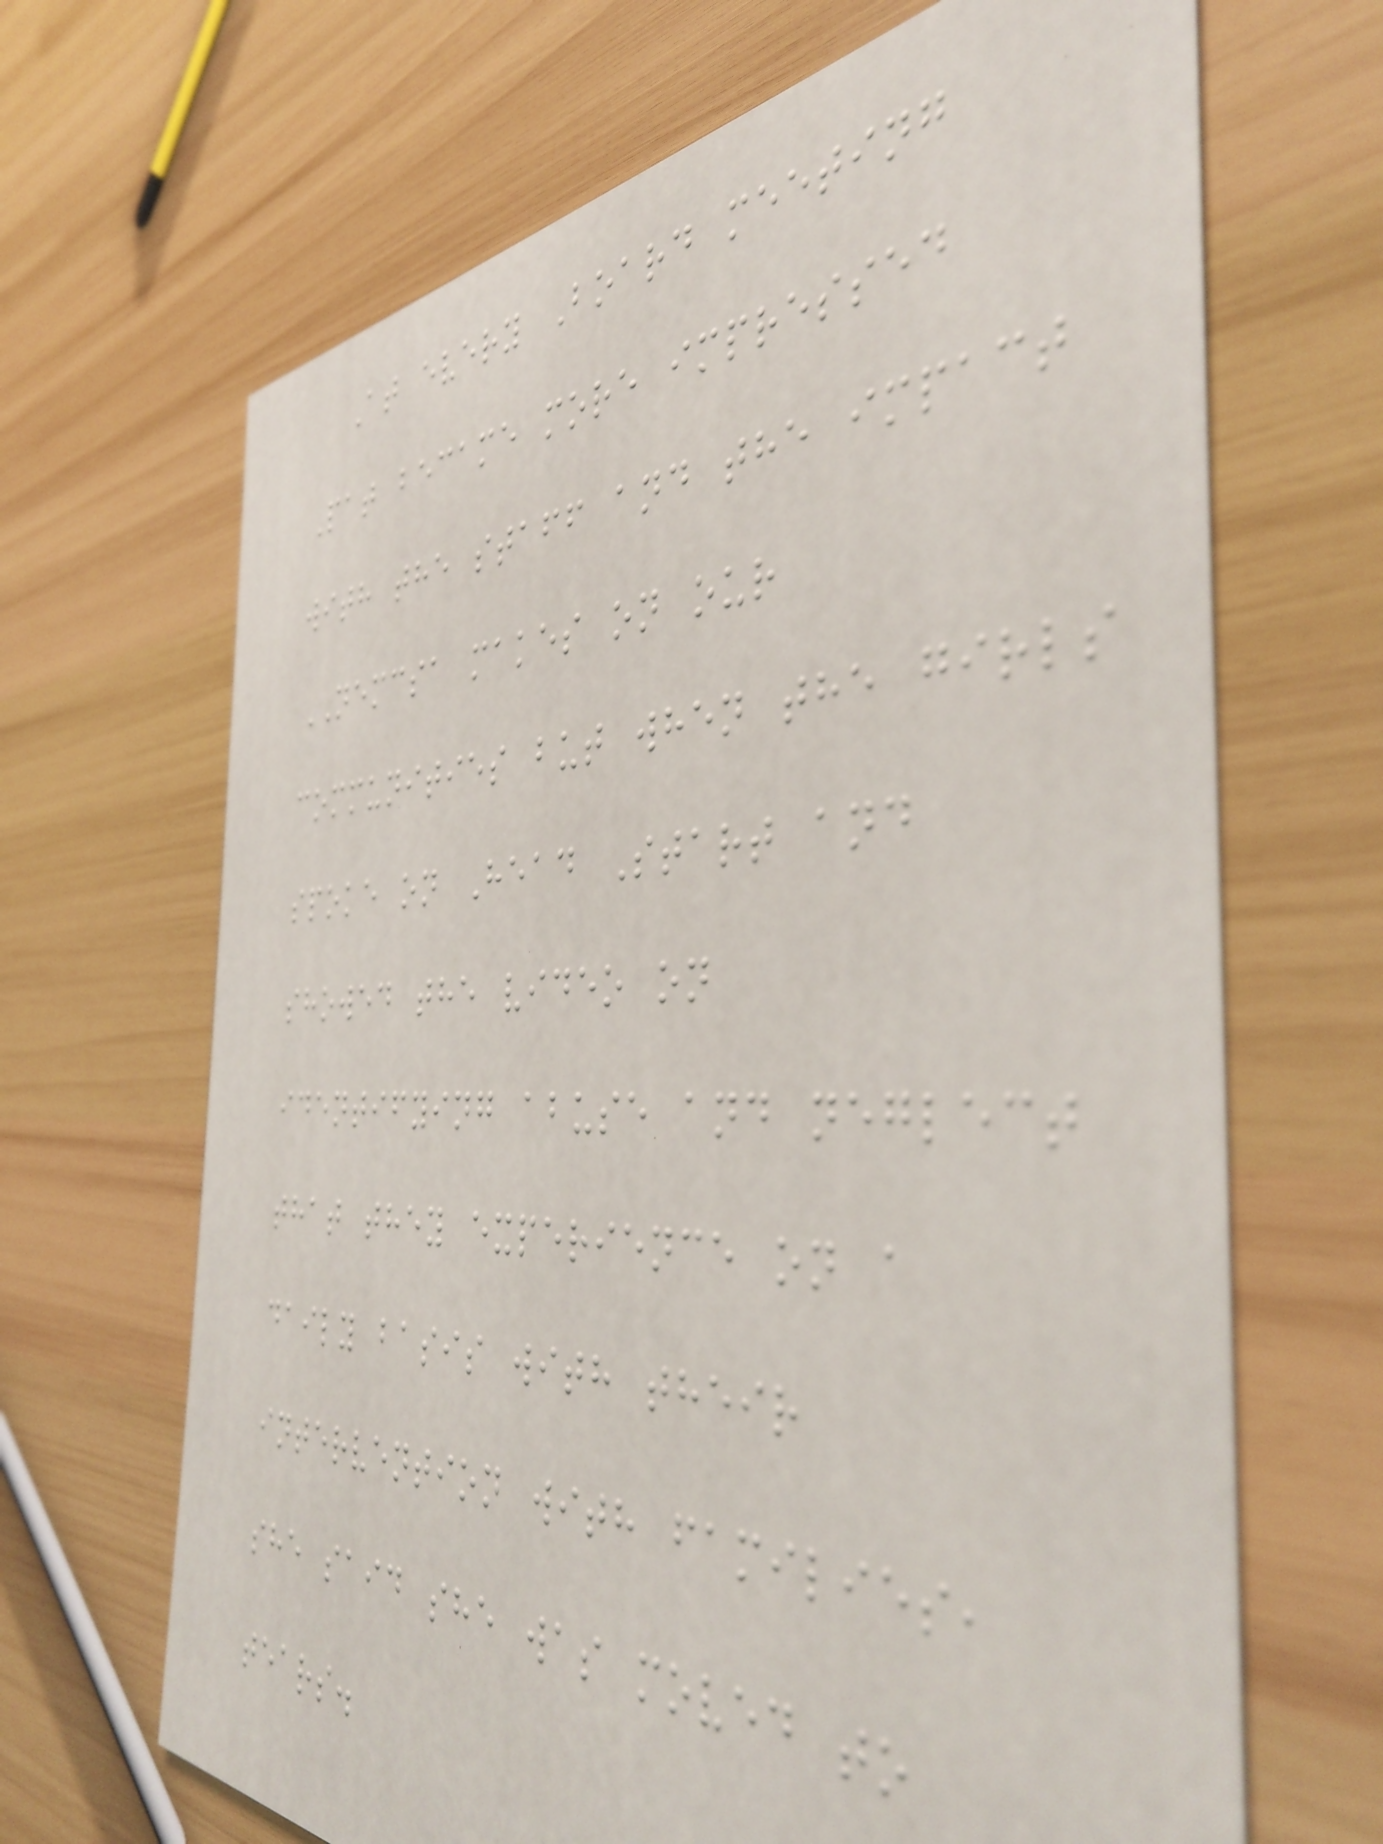At every Board meeting
Pat became more impressed
with the staff and the impact
NEMCSA makes on our
communities but when the girls
spoke on Head Start and
showed the video on
identifying abuse and neglect
that they experience on a
daily basis with their
intervention with families,
she said she was moved to
tears.
